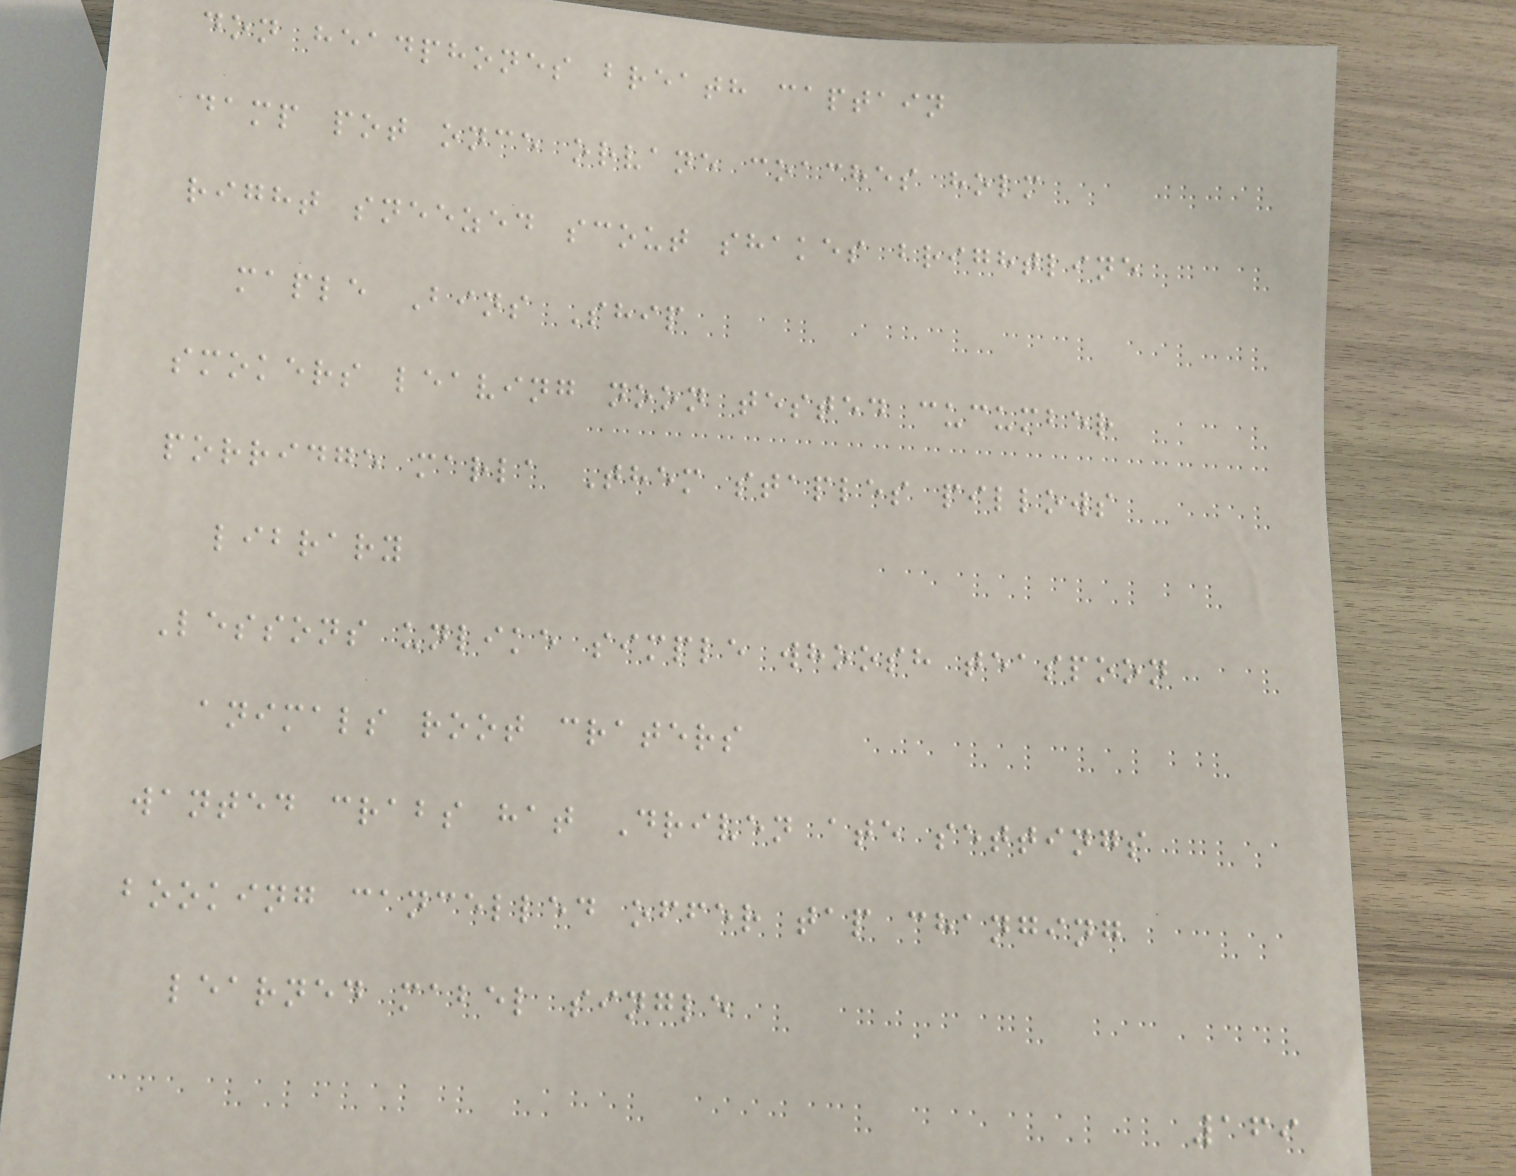don headphones breath captain
damp pot once orvane coaches holm
right sneezed scout shakes brightline
maple Bins Ship
smokers leaving noon tested cucumber
porridge marla Them staples pillows
library
Lessons unlike simple whoosh teaspoon
animals root craters
wanted crabs hat Driven ate settings
booking cancelled offer tap changing
learned mabel single
169
